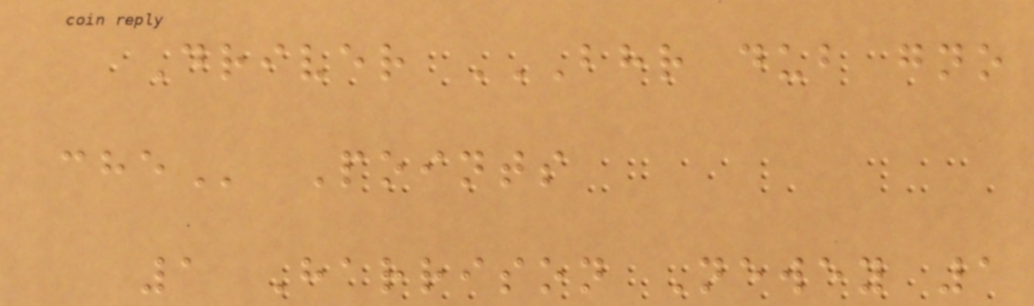Driver BHR DUB GNO
CHE Points
1 Harrison Newey 1
